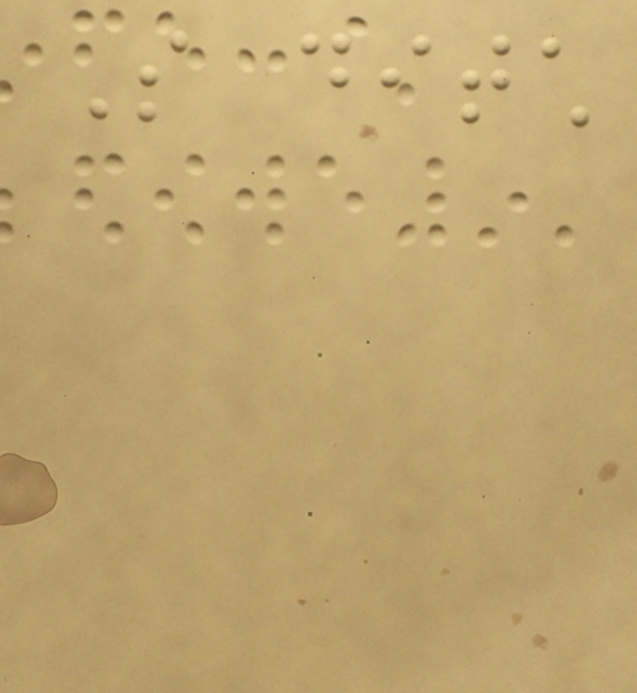So ditch
